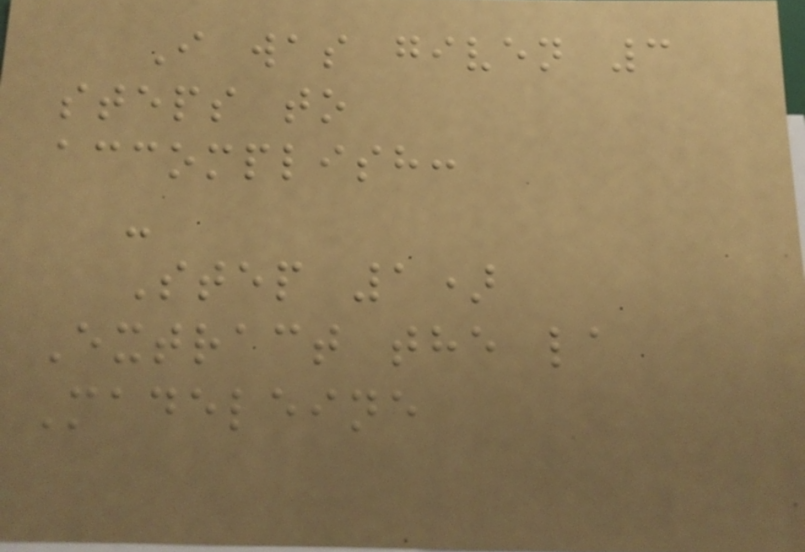I was given 3
steps to
accomplish:
-
Step 1)
Extract the la
Madeleine
